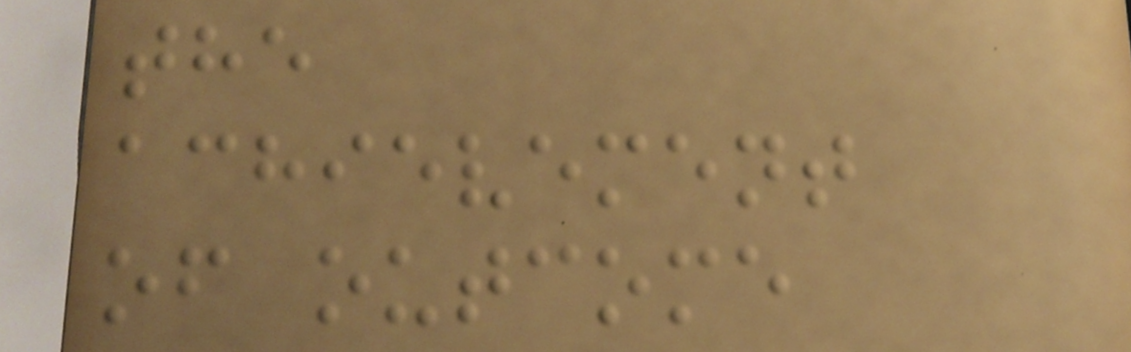the
achievement
of outcome
